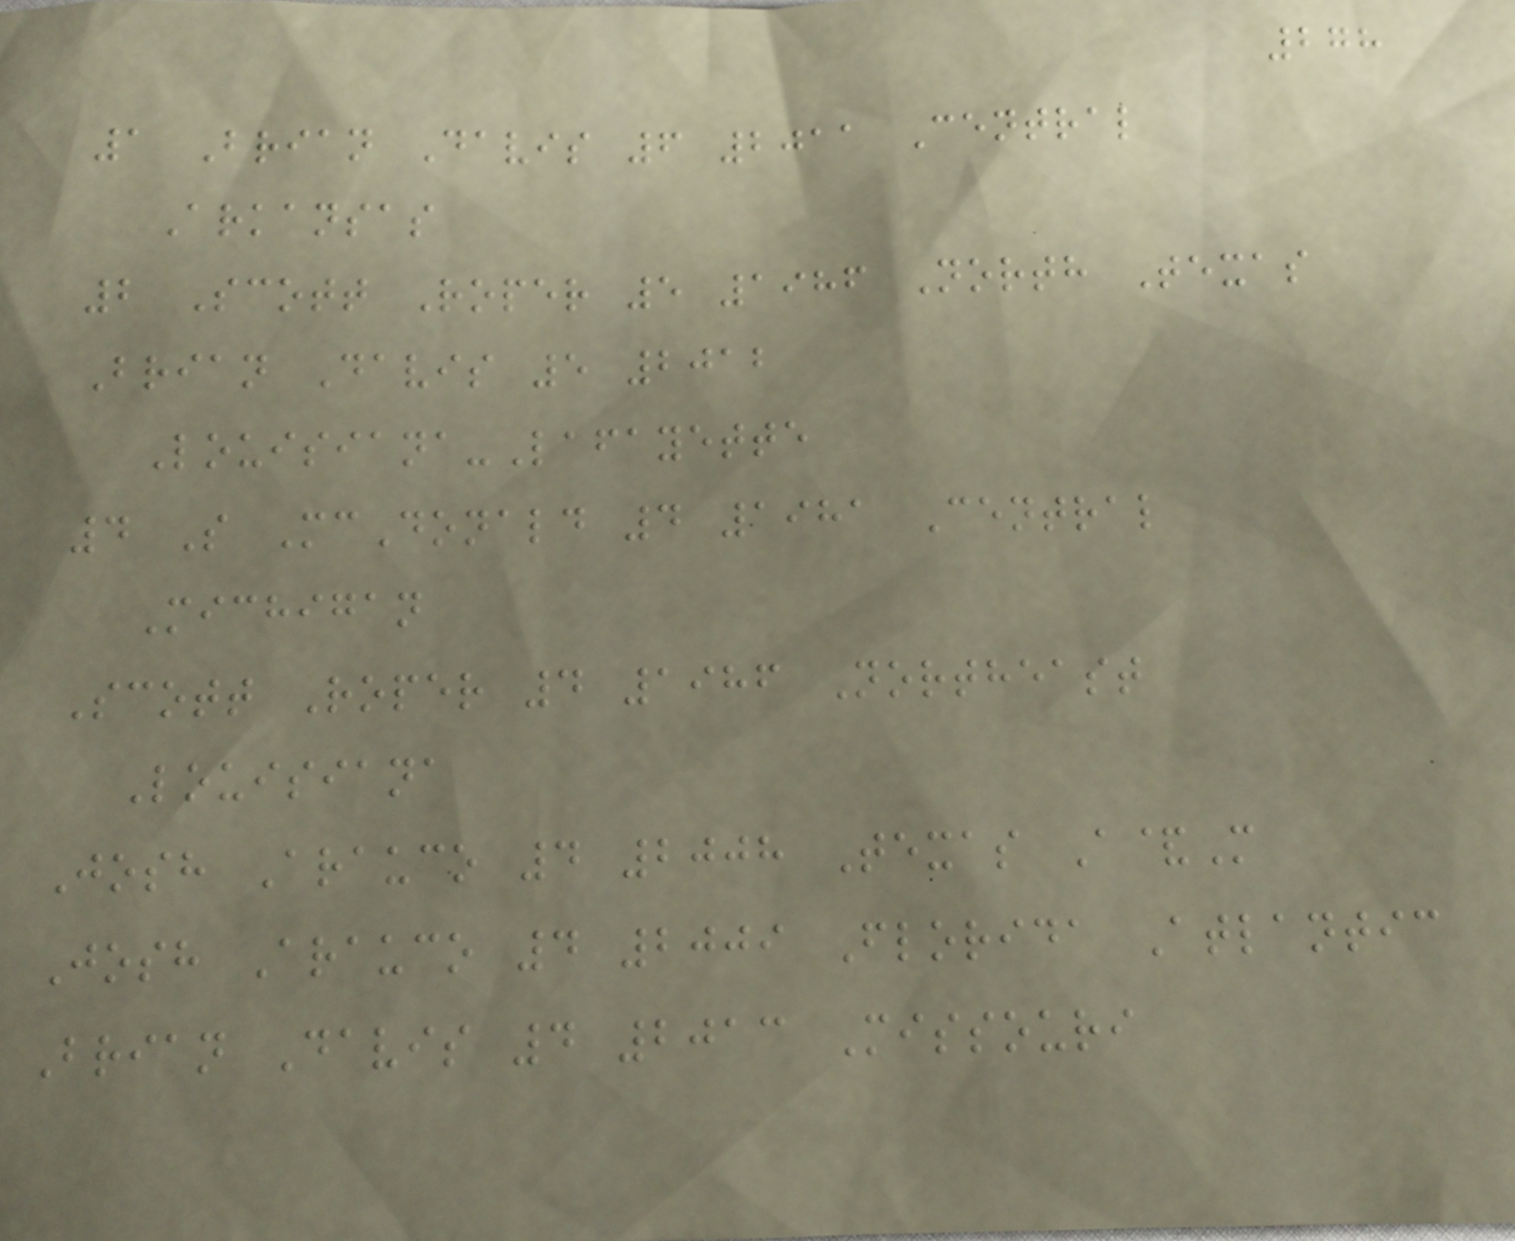278
1 Brian Davis 6 2011 Central
Arkansas
2 Scott Roper 5 1986 North Texas
Brian Davis 5 2012
Louisiana-Lafayette
4 S McDonald 4 1981 Central
Michigan
Scott Roper 4 1986 Northeast
Louisiana
Josh Arauco 4 2008 Texas A&M
Josh Arauco 4 2009 Florida Atlantic
Brian Davis 4 2013 Missouri
